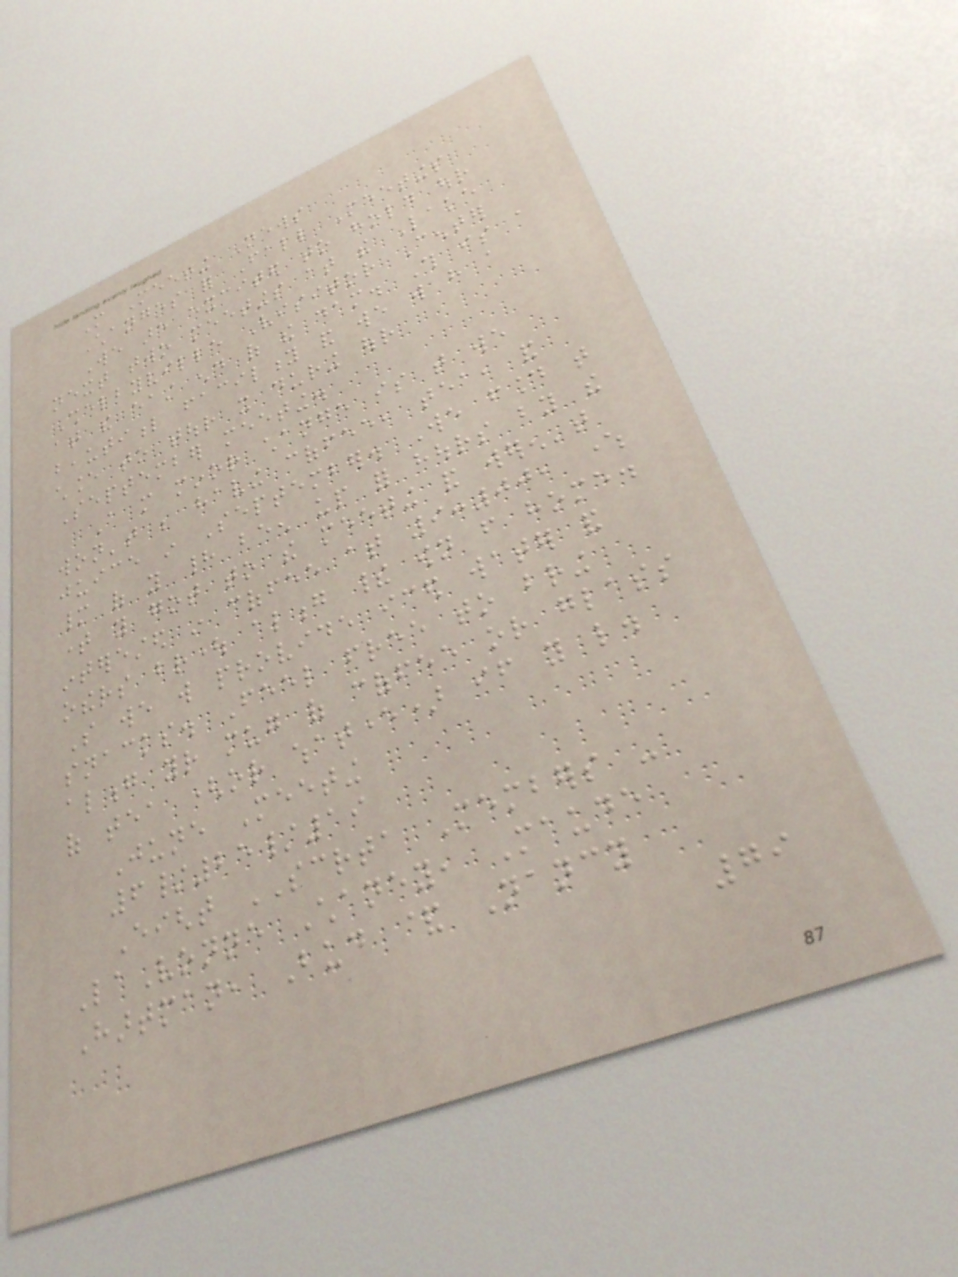More Meeting News
Changes for Fall Meetings
We are excited to hold our
next two meetings at the Lake
Shelbyville Visitor Center
at the east end of the dam. This is a
beautiful facility and we will have a
chance to tour it during our
September meeting.
A more minor change is that we
won't be having coffee, tea, and
juice in September. We found that
many of you had been up for hours by the
time you got to the meeting and weren't
interested in coffee at 9:00, where
others brought along their own from home.
So we will provide iced water and
snacks. Feel free to bring
along your mug of coffee or glass
of tea (or whatever) if you like.
June Meeting
6/25/19
Eight SCRTA Members -
LaVonne Chaney, Maude
Hartman, Bud & Nancy
79
